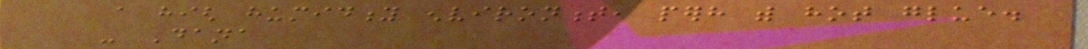a high humidity environment, perhaps with hot glue.
- Dana
